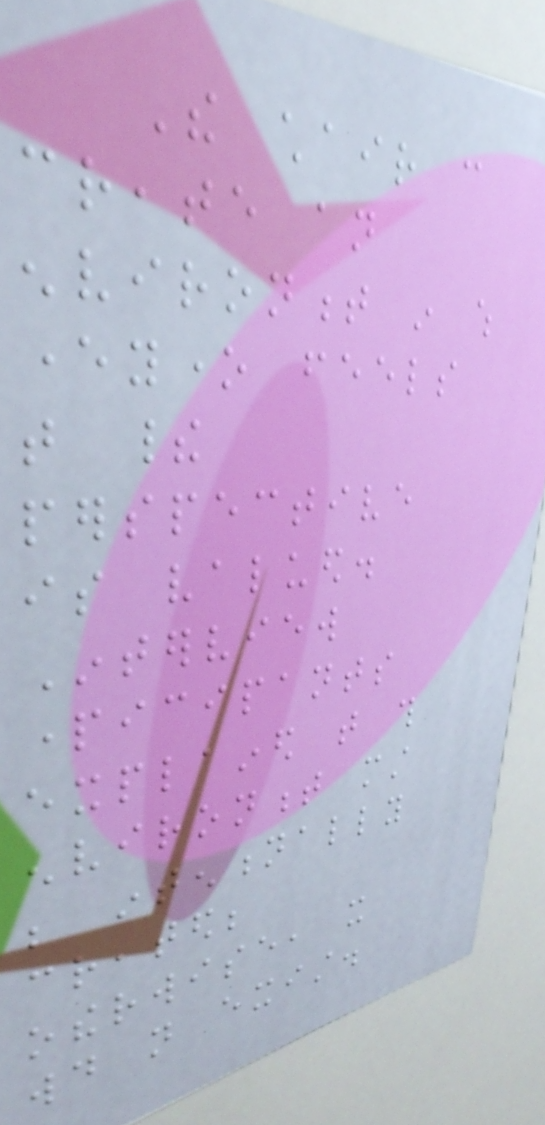The chair can
create an
environment in which
everyone feels
that their
perspective
is valued.
Interview
participants
explained that this
environment must
be intentionally
created;
otherwise, it
would not exist.
